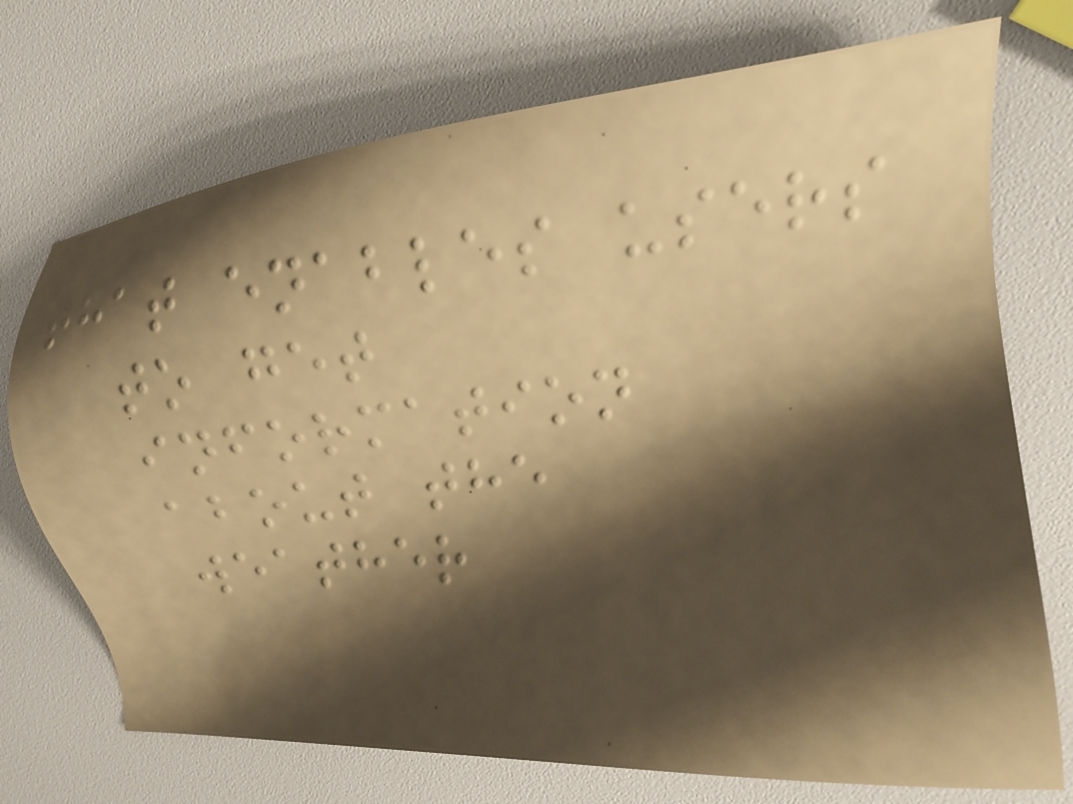that enables users
to get
information
about the
weather
